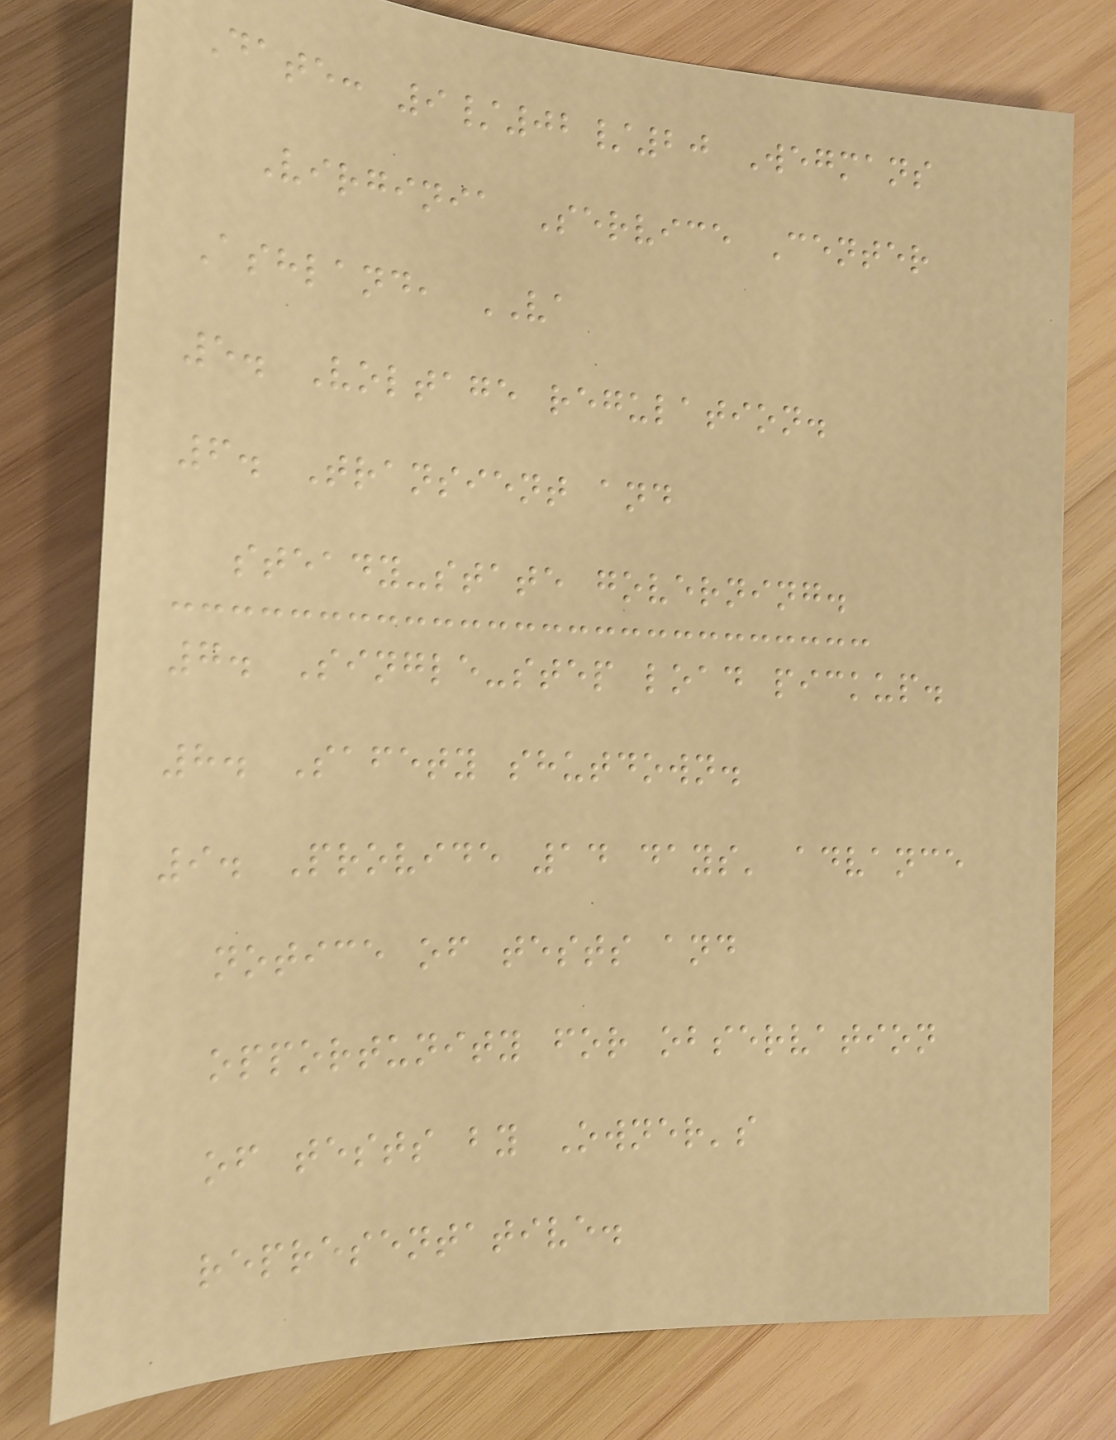Date: 9/02/20 Wegmans
Virginia Service Center
Ashland, VA
5. Voltage regulation.
6. Transient and
steady-state governing.
7. Single-step load pickup.
8. Safety shutdown.
9. Provide 14 days' advance
notice of tests and
opportunity for observation
of tests by Owner's
representative.
